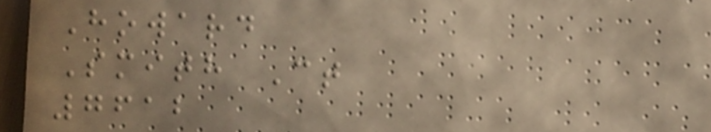Howard
Smith Ct
7612
